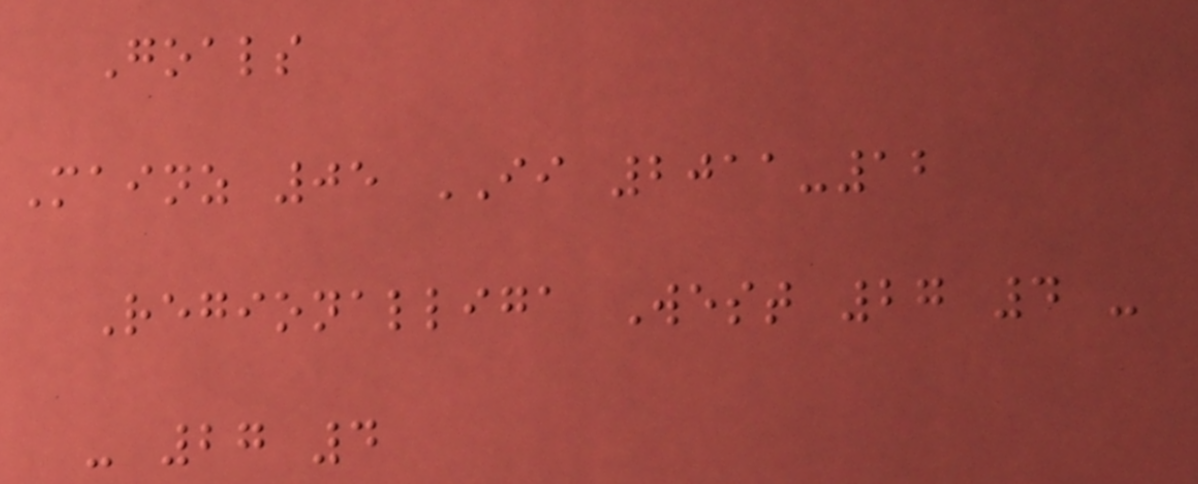Goals
Mainz 05 II 2011-12
Regionalliga West 27 4 -
- 27 4
